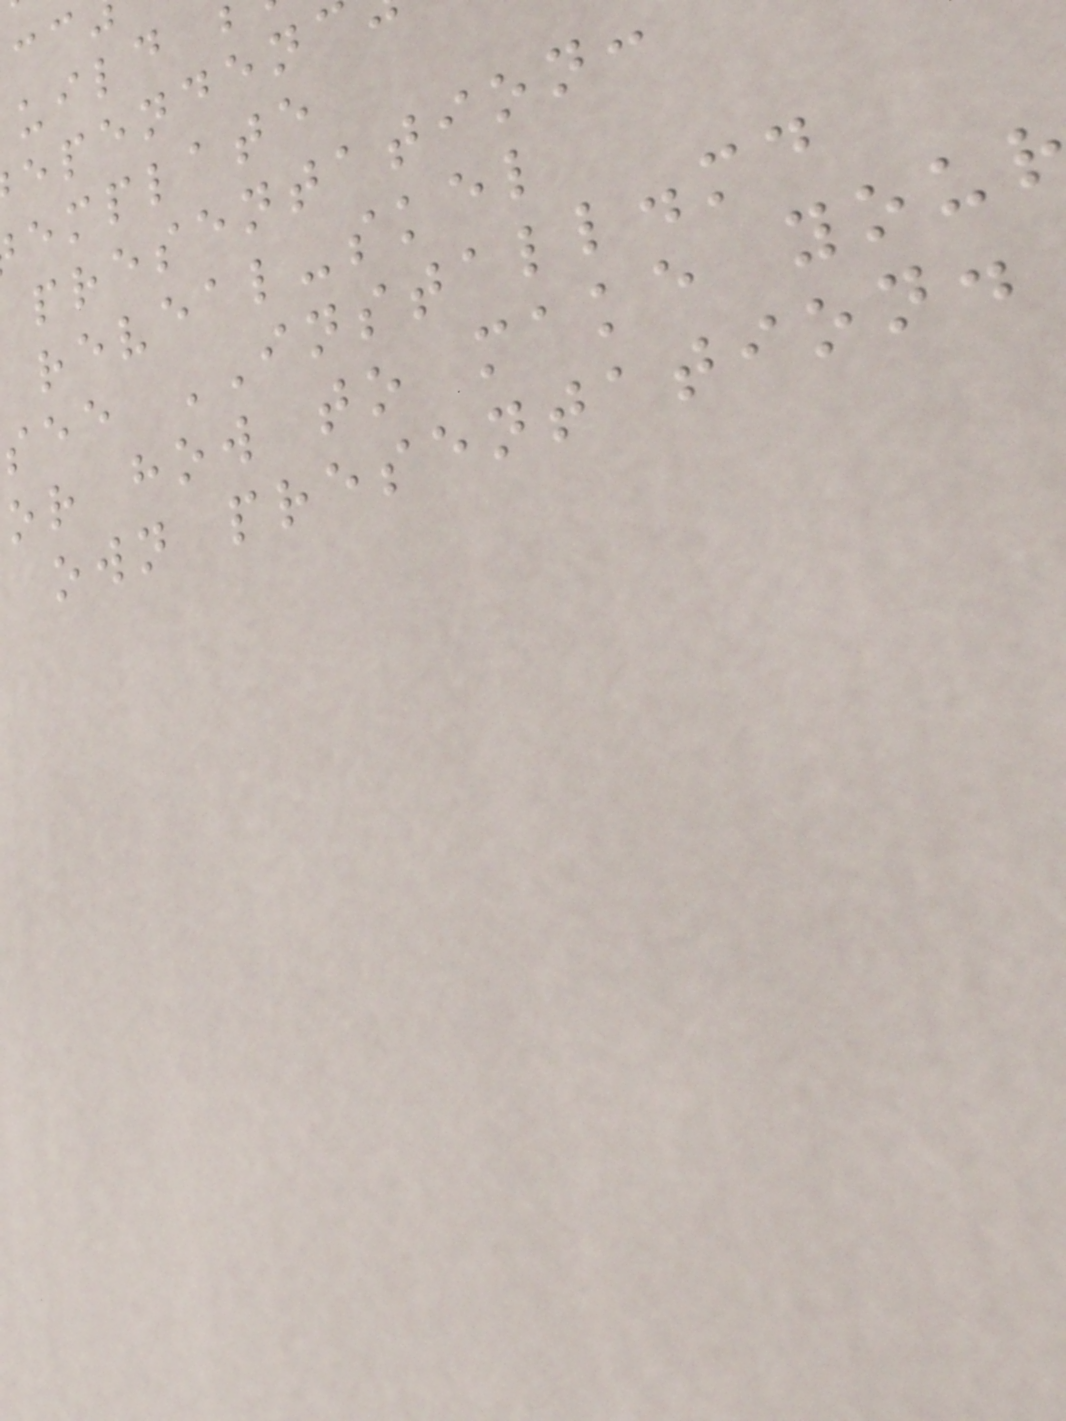uild
emplate
presentation:
reveal-skel
see INSTALL.md
or how to make you
own presentation.
